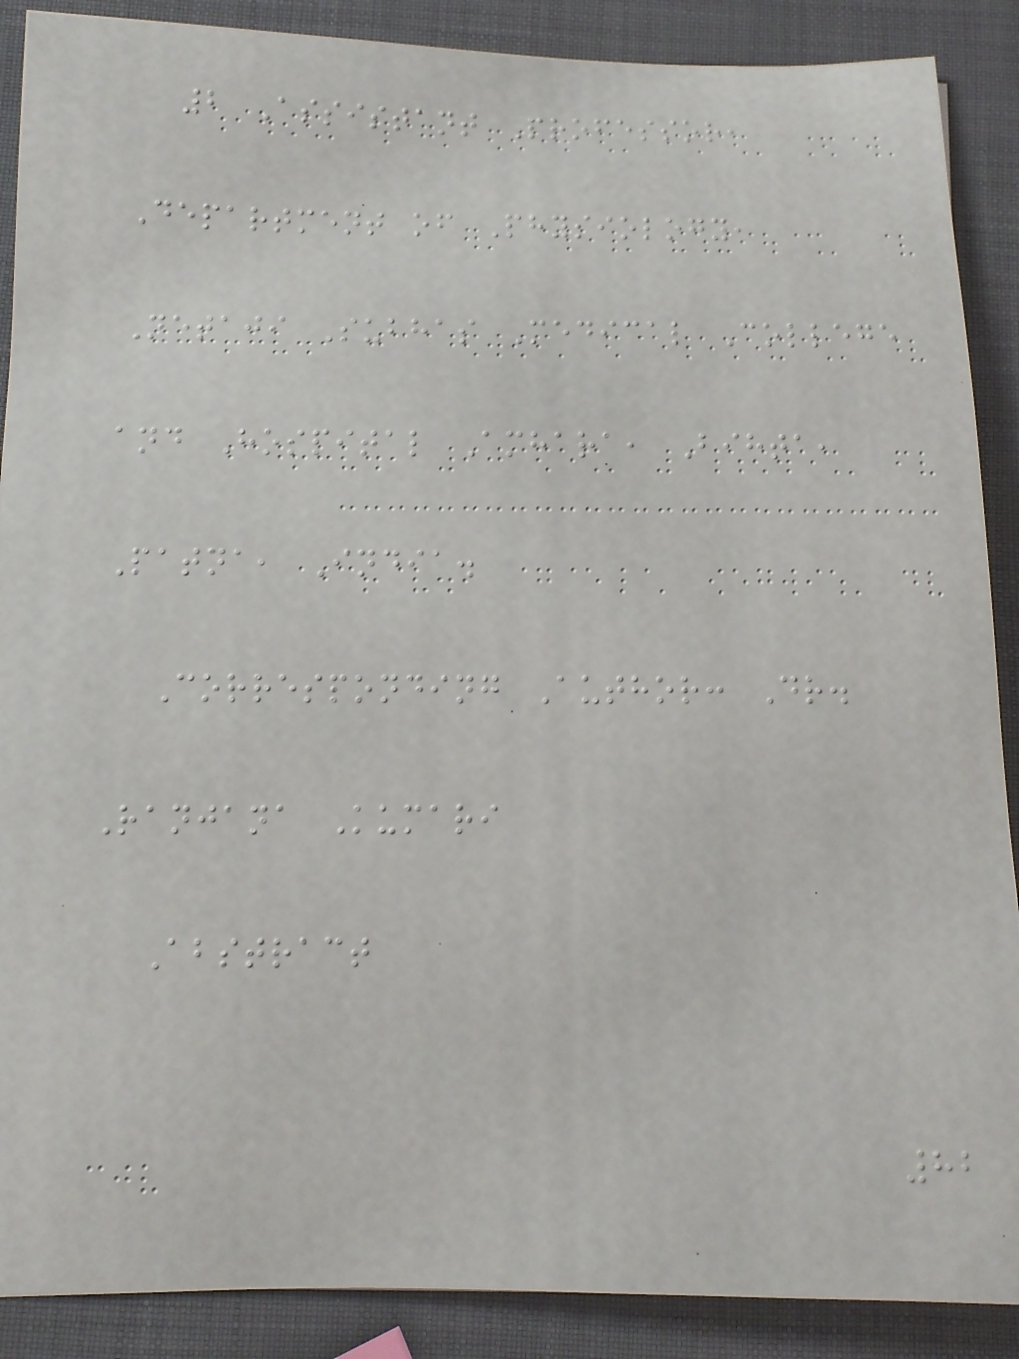2 Assistant Professor,
Department of Physiology,
Netaji Subhas Medical College
and Hospital Amhara, Bihta,
Patna, India.
Corresponding Author: Dr.
Ranjana Kumari
Abstract
82
